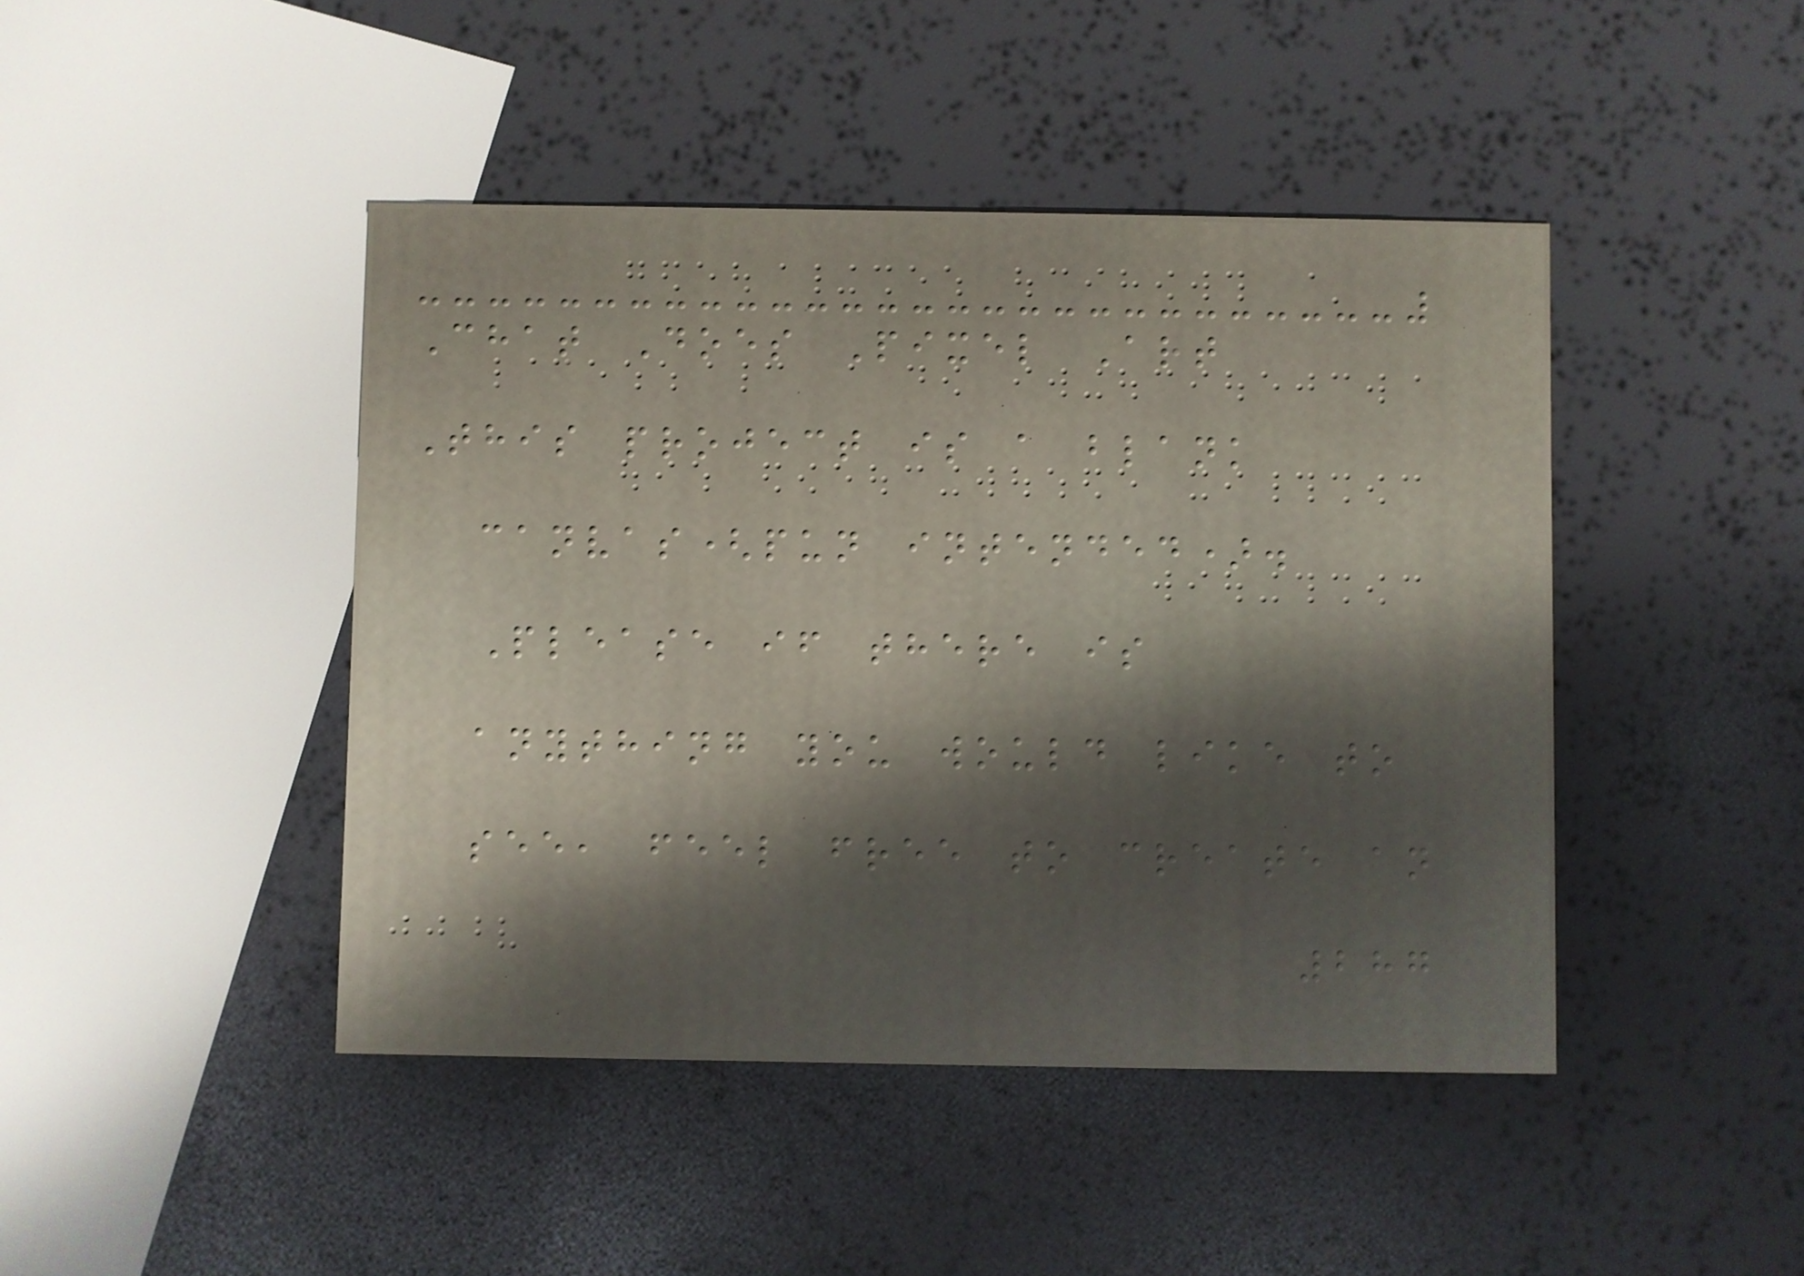Chat Does Pixel Art
This project is a blank
canvas(pun intended).
Please if there is
anything you would like to
see, feel free to create an
287
